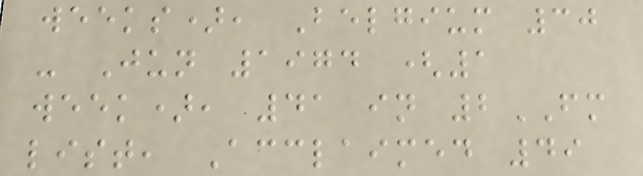weeks), Belgium 30
- Jun 1974 (1
week), 41 in 2FM
list, Acclaimed 49
